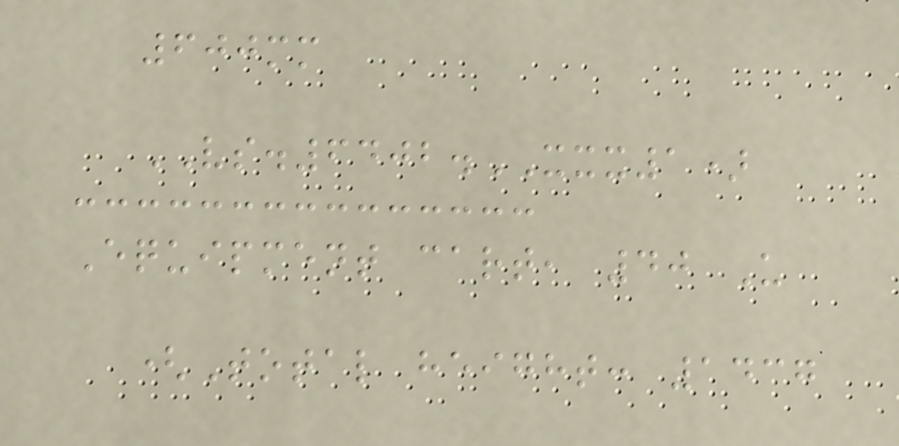600mm
VS.6402.XXX1)
Equipment cart, 40 U
(Total height: 1437
